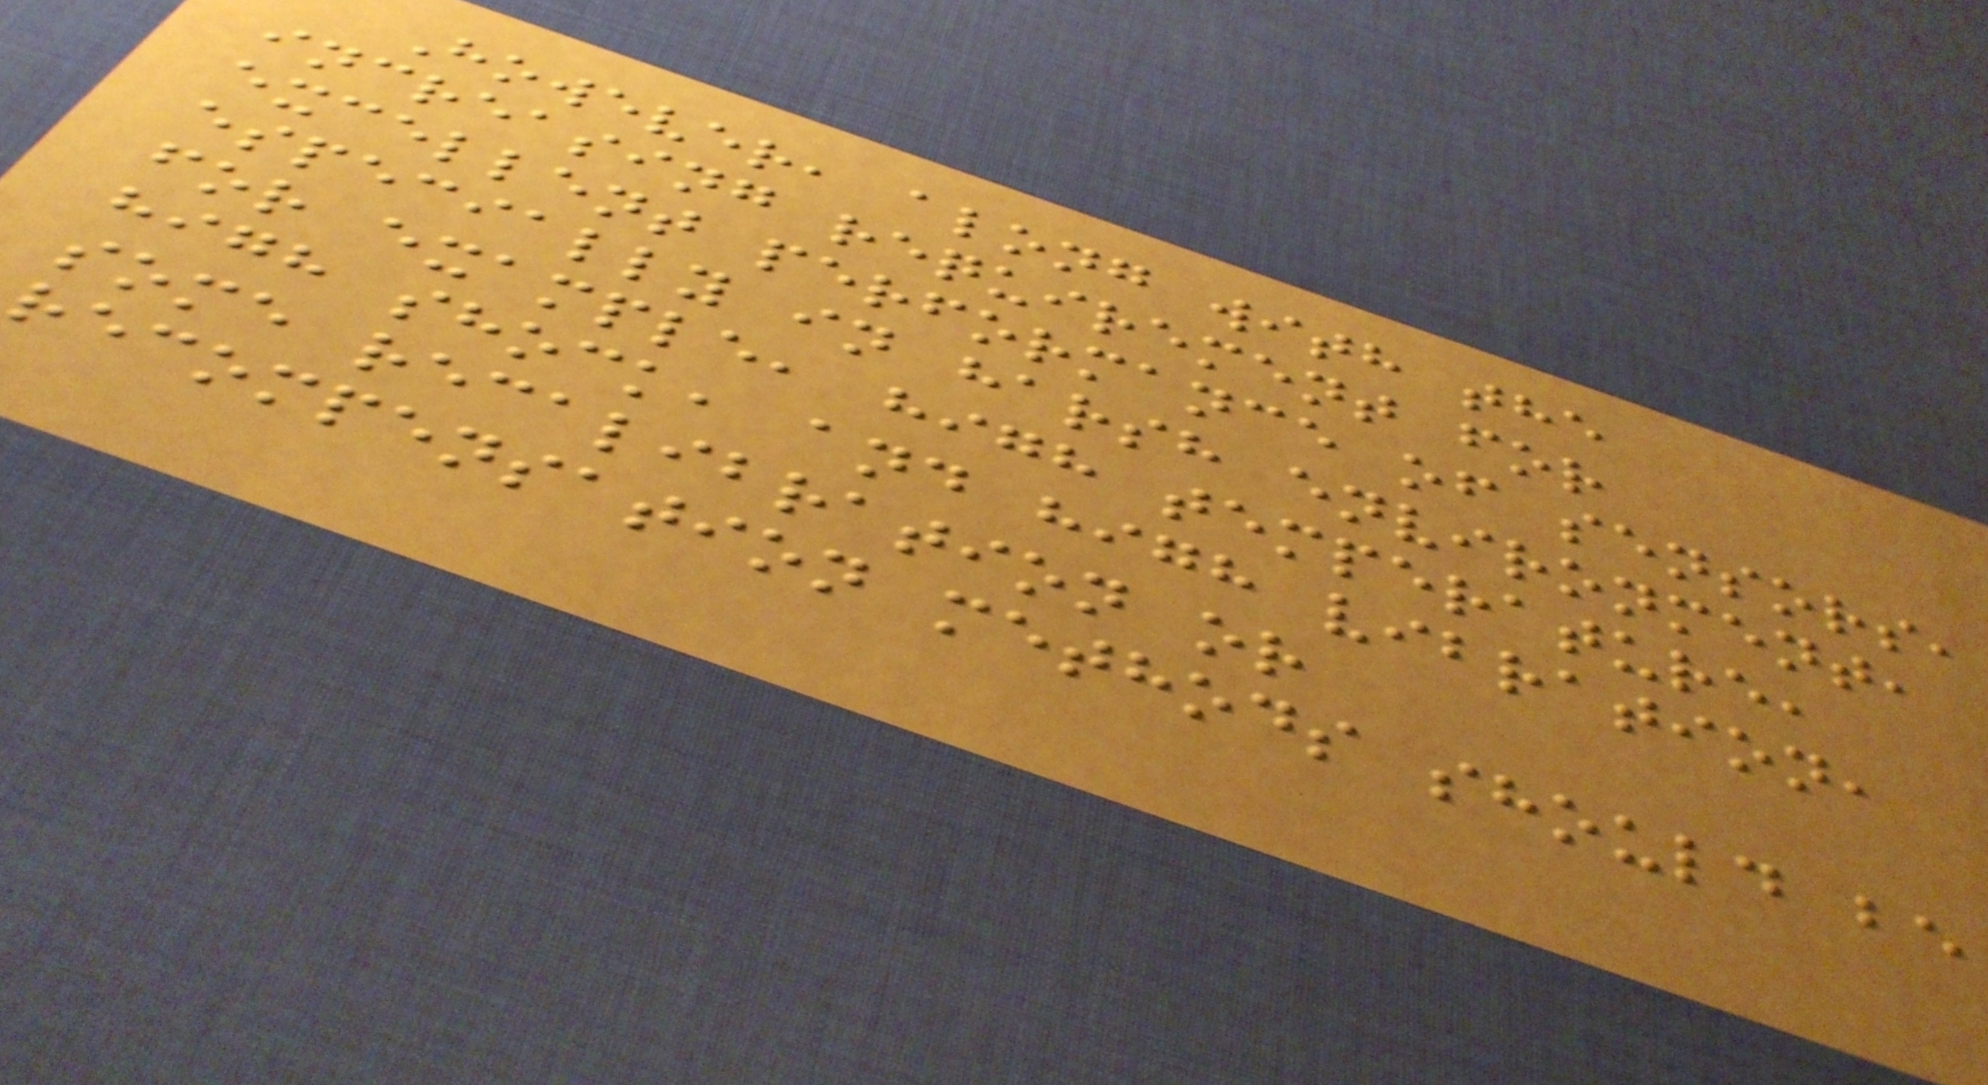However, along with the
increasing requirement for
excellent performance of sensors,
especially in harsh environment,
for example, high temperature,
high shock, and high vibration,
some recalibration or
recompensation methods should be
